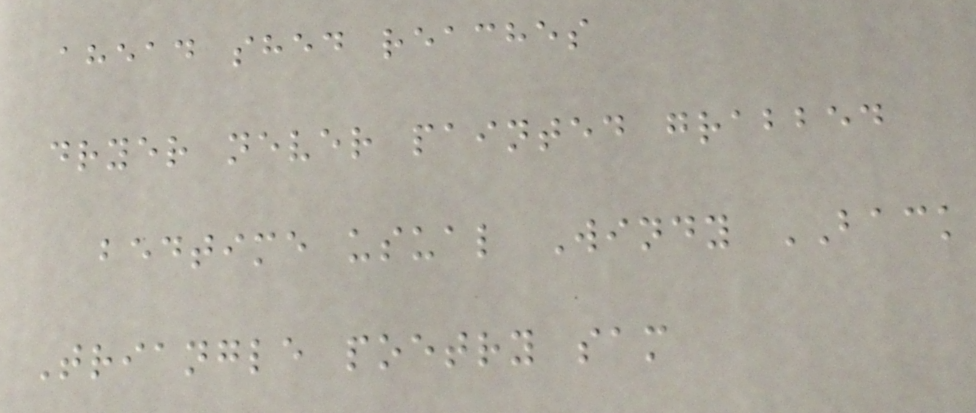ahead shed reaches
dryer never painted grabbed
bedtime usual Windy BACK
Triangle poetry sam
